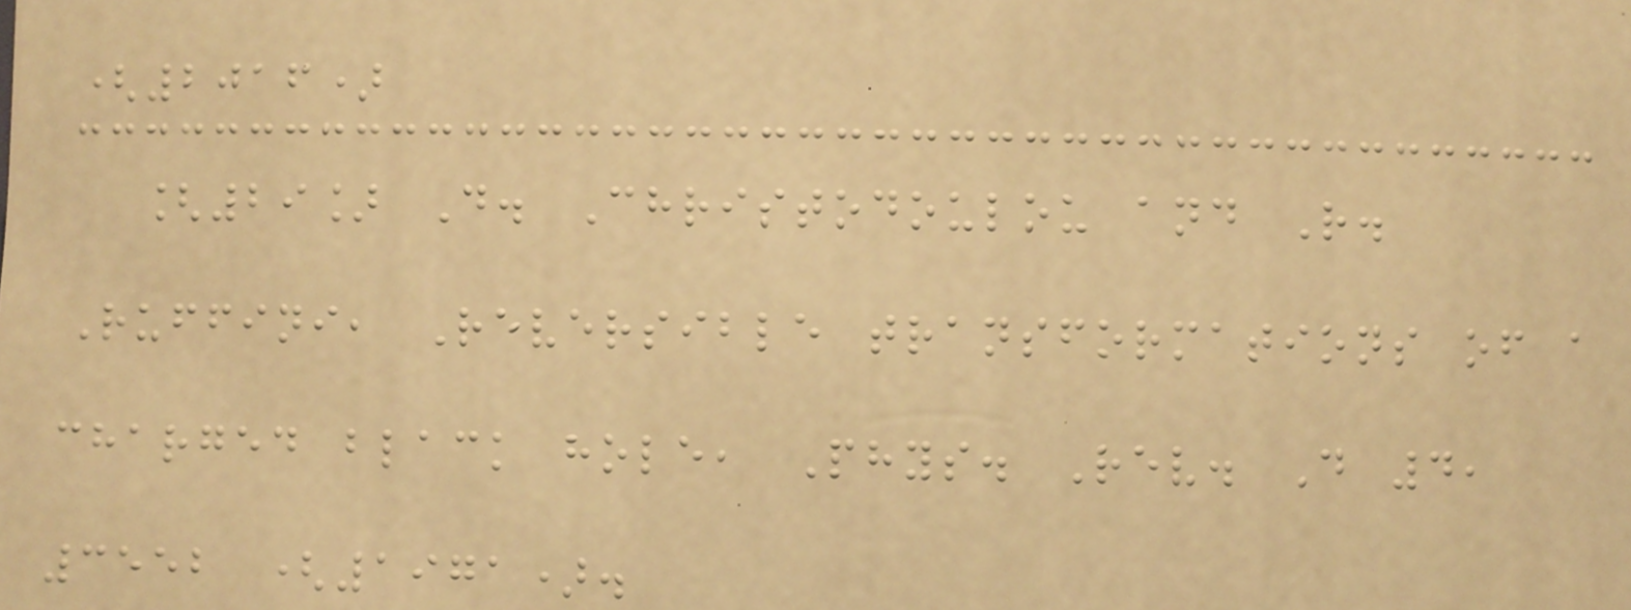(2016)
[29] D. Christodoulou and R.
Ruffini, Reversible transformations of a
charged black hole, Phys. Rev. D 4,
3552 (1971).
